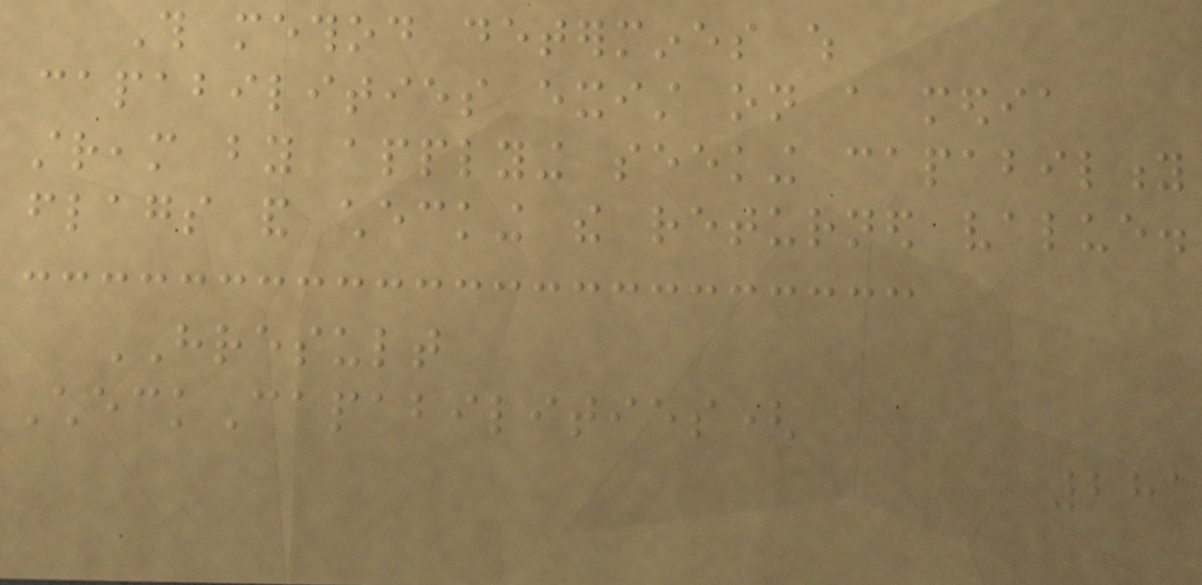This method determines which
capabilities exist on a media
stream by applying seeking capability
flags and checking the returned value.
HRESULT
CheckCapabilities(
281
